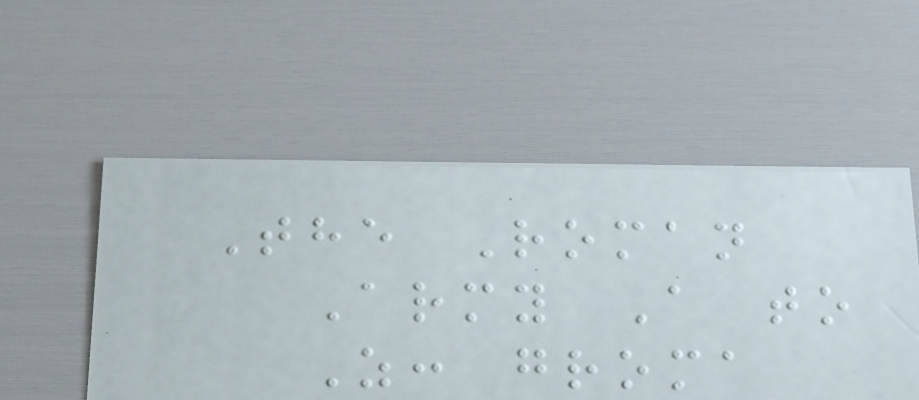The Roman
Army A to
Z: groma
